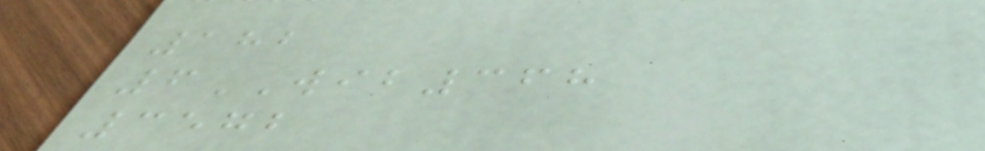182
6WIB368
3572
